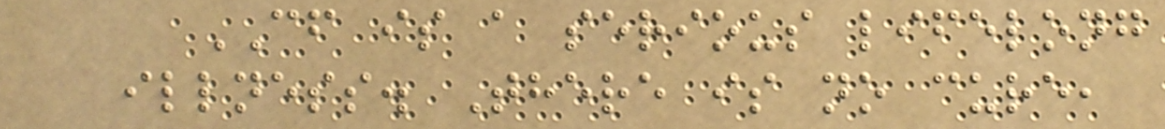CF is a serious lifelong
illness. There is no cure,
